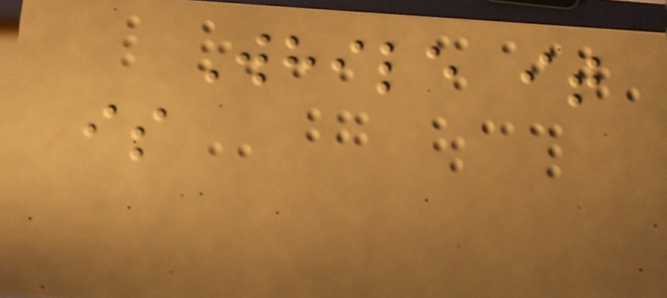While it
is
